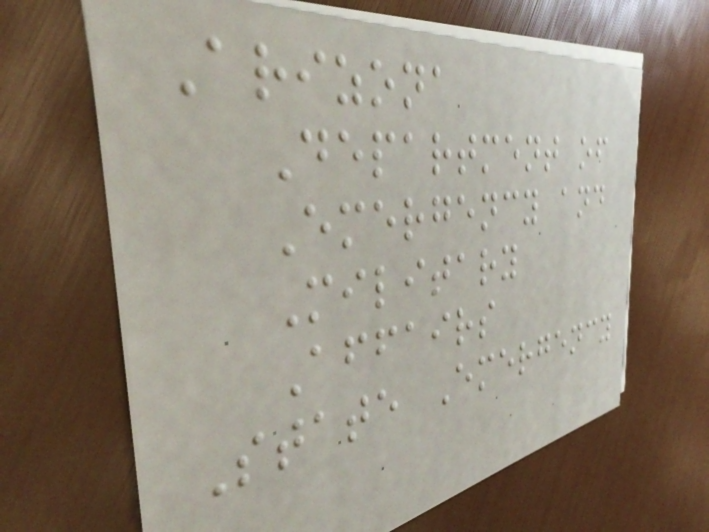Arizona
Department of
Emergency and
Military
Affairs
State Emergency
